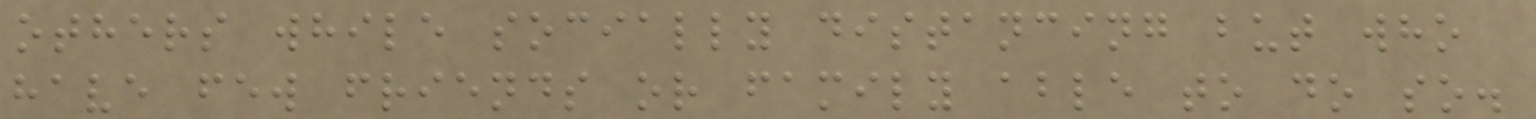others while socially distancing but who
have few friends or family able to do so.
